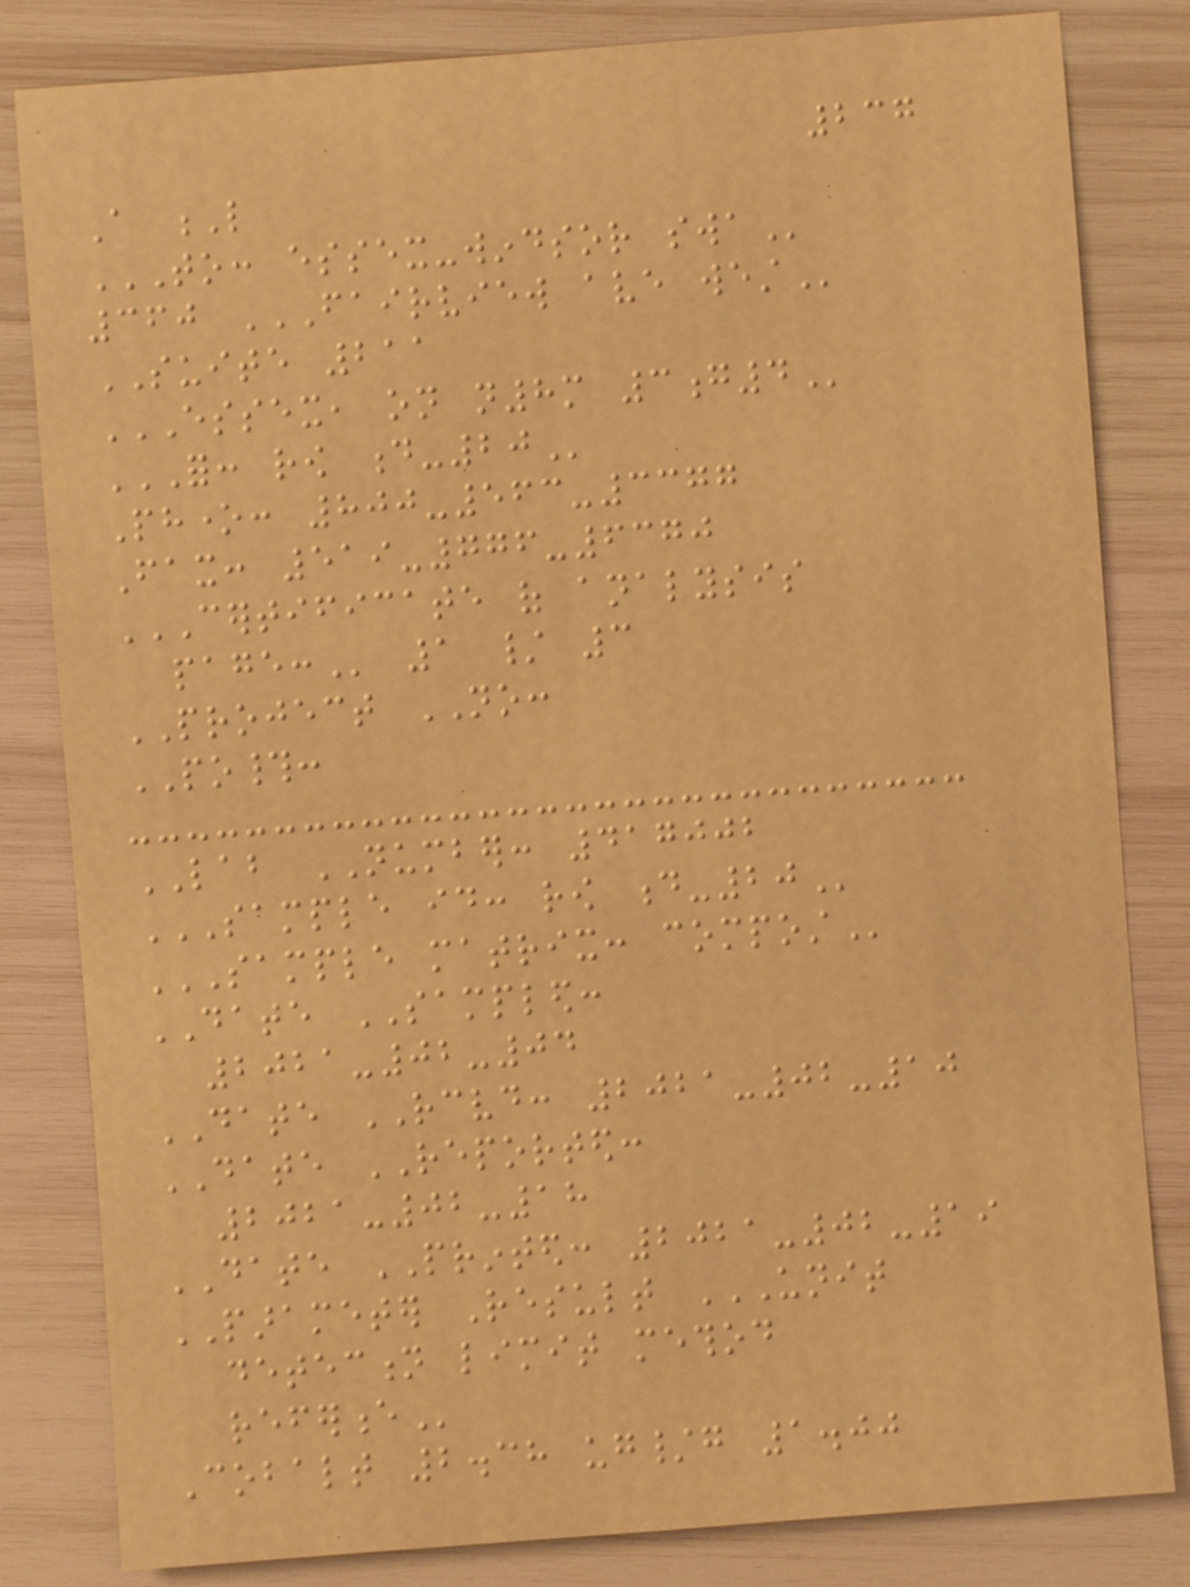237
A L
TO: ESSEX-WINDSOR SWA
360 FAIRVIEW AVE WEST
SUITE 211
ESSEX, ON N8M 3G4
FOR: ROW D-20
Phone: 800-563-3377
Fax: 519-776-6370
CERTIFICATE OF ANALYSIS
PAGE: 1 / 3
PROJECT NO:
PO#:
LAB NUMBER: 417002
SAMPLE ID: ROW D-20
SAMPLE MATRIX: COMPOST
DATE SAMPLED:
2021-02-04
DATE RECEIVED: 2021-02-10
DATE REPORTED:
2021-02-18
DATE PRINTED: 2021-02-19
PARAMETER Result UNIT
DETECTION LIMIT METHOD
REFERENCE
Cobalt 2.38 ug/g 1.00
